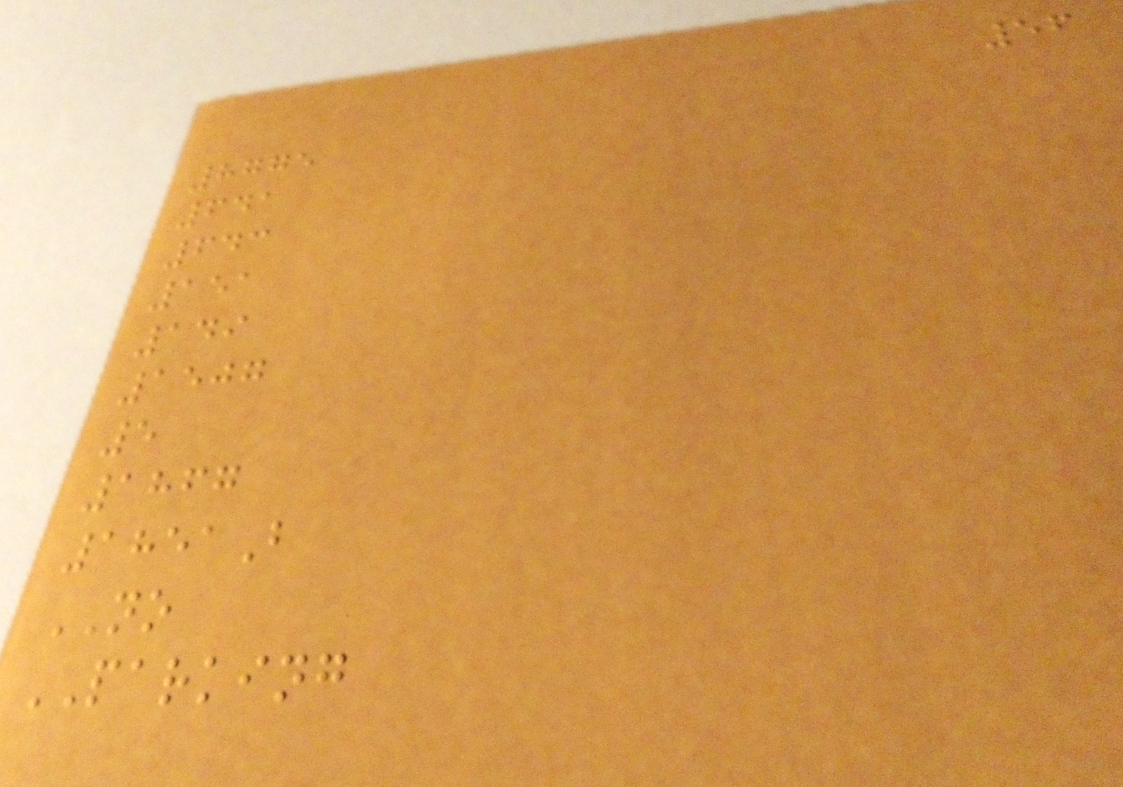56
8775
641
643
151
149
1507
5
1867
1851B
NO
PARKING
